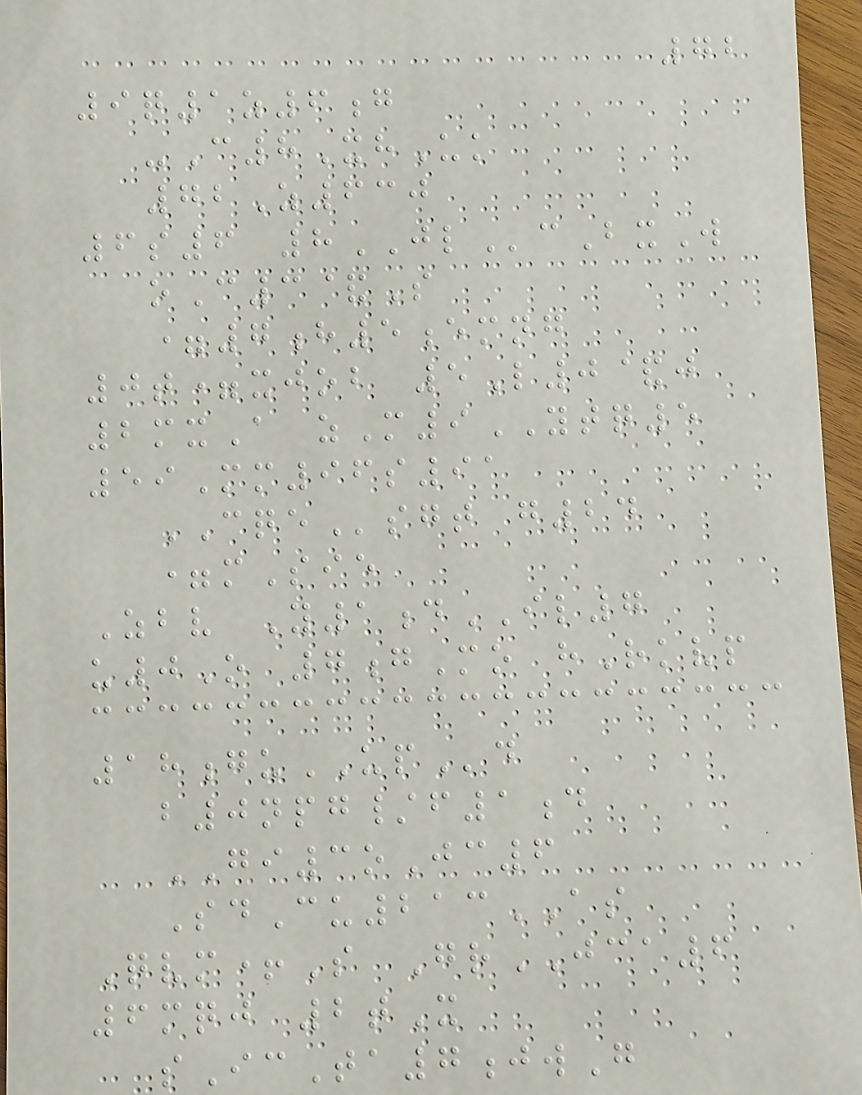72
9q1z6g
-C8XhUk
72Z630
6s6 8JLcBxW
oC3&S
=7h5emng
0t=xjob 5L0&j
2mxA zM9YTQ5
59Mm96s91
CQEsgt g24
=mSie
Zbv Y1dIL7
u0O 7gMo hRkvp
18guUPd
b0npg/f1d
GI3oJc6
SdCu213AS
Qvm+S GrJCA6
6mqj 2tX
sIcTa7jwG
